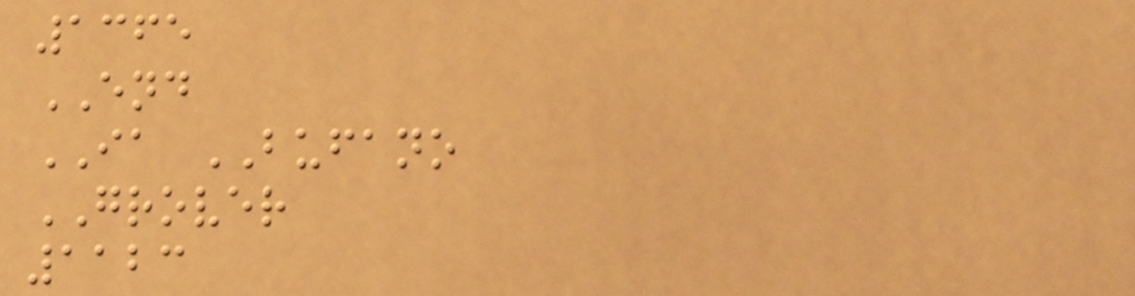1365
END
IA BUFANO
GROVER
1123
